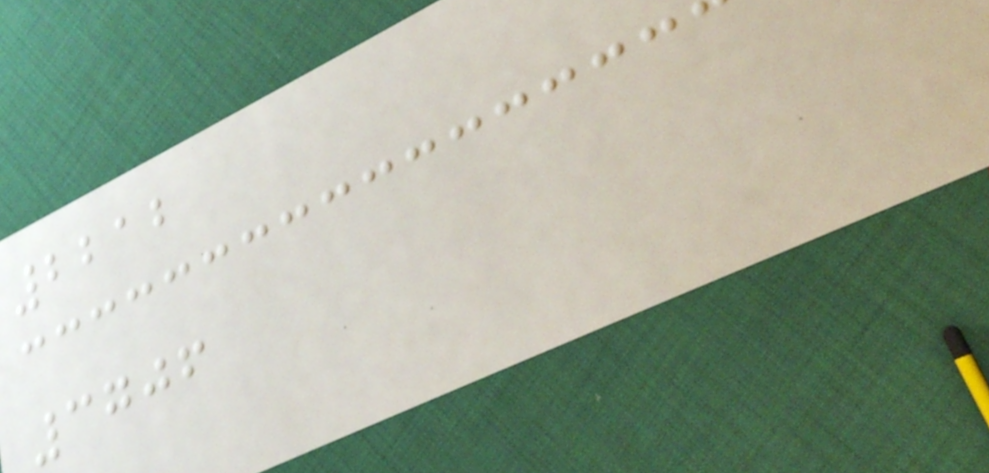2212
3706
